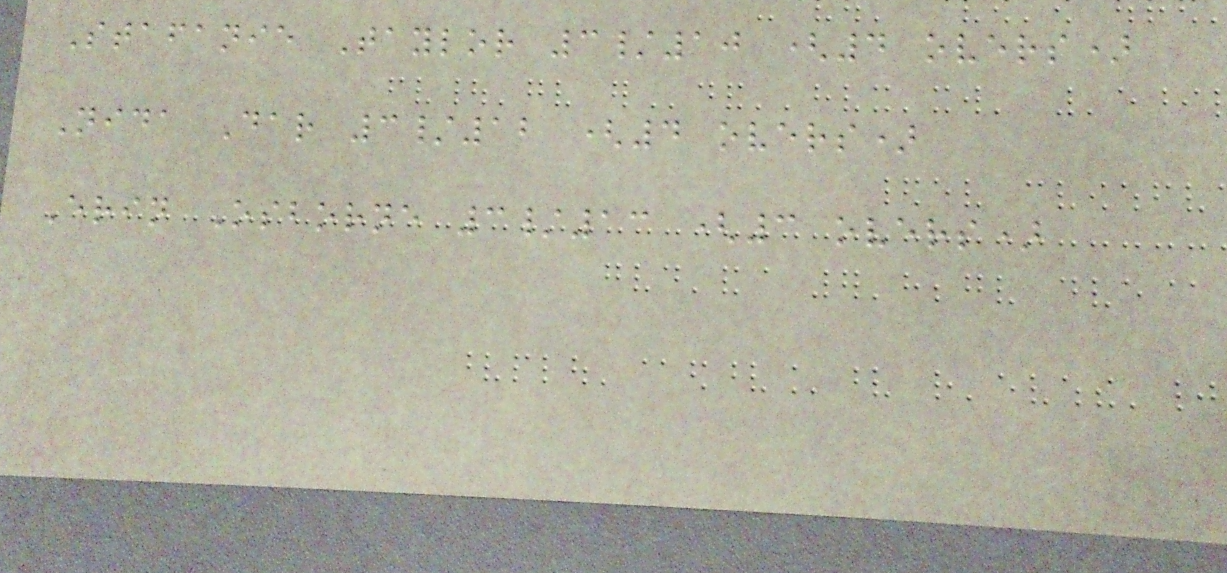Stafanie Taylor 3/10 (4 overs)
Nida Dar 3/12 (4 overs)
Erin Osborne 3/13 (3 overs)
